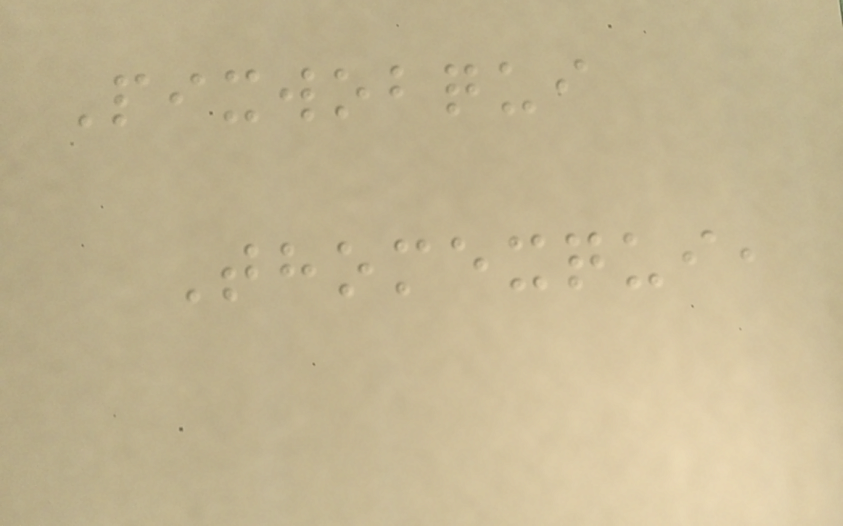Pixwobqui
Thomexqui,
